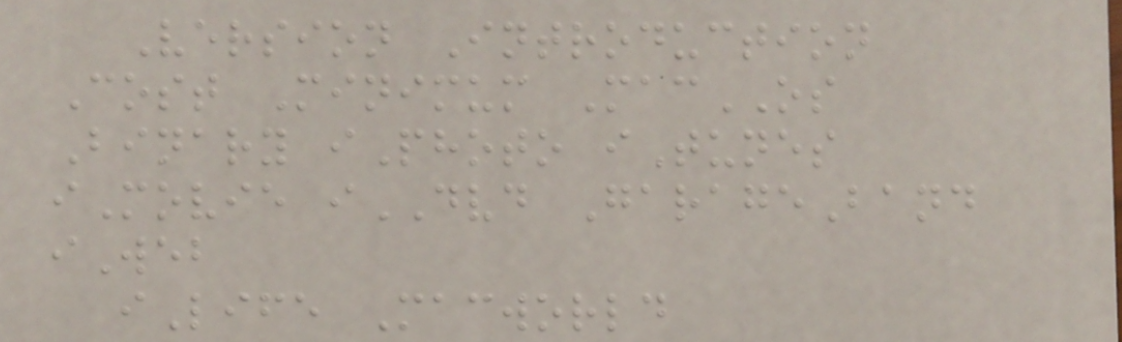Version Introduction
Cost Minimum MacOS
Binary iPhoto iTunes
iMovie iDVD GarageBand
iWeb
iLife Macworld
